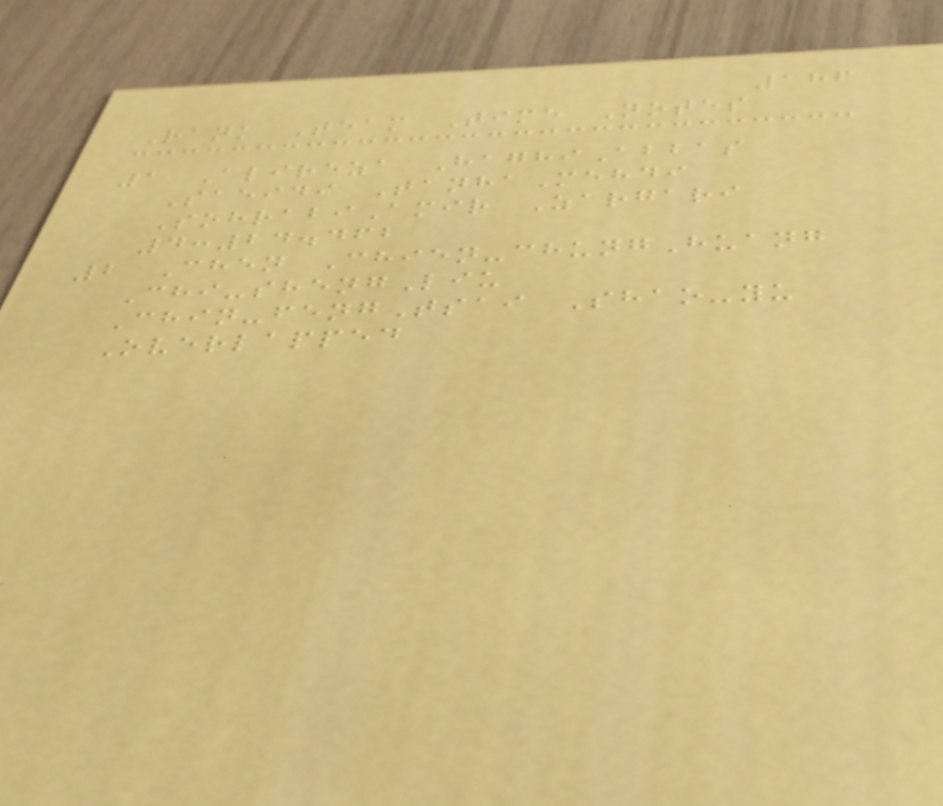186
Rank Team Time Notes
1 Alireza HaghiAbbas
Saeidi TanhaMehdi
SohrabiAmir Zargari
4:24.462
2 Chen Chien-chungHuang
Chi-shengLiu
Chin-fengTsai Shao-yu
Overlapped
